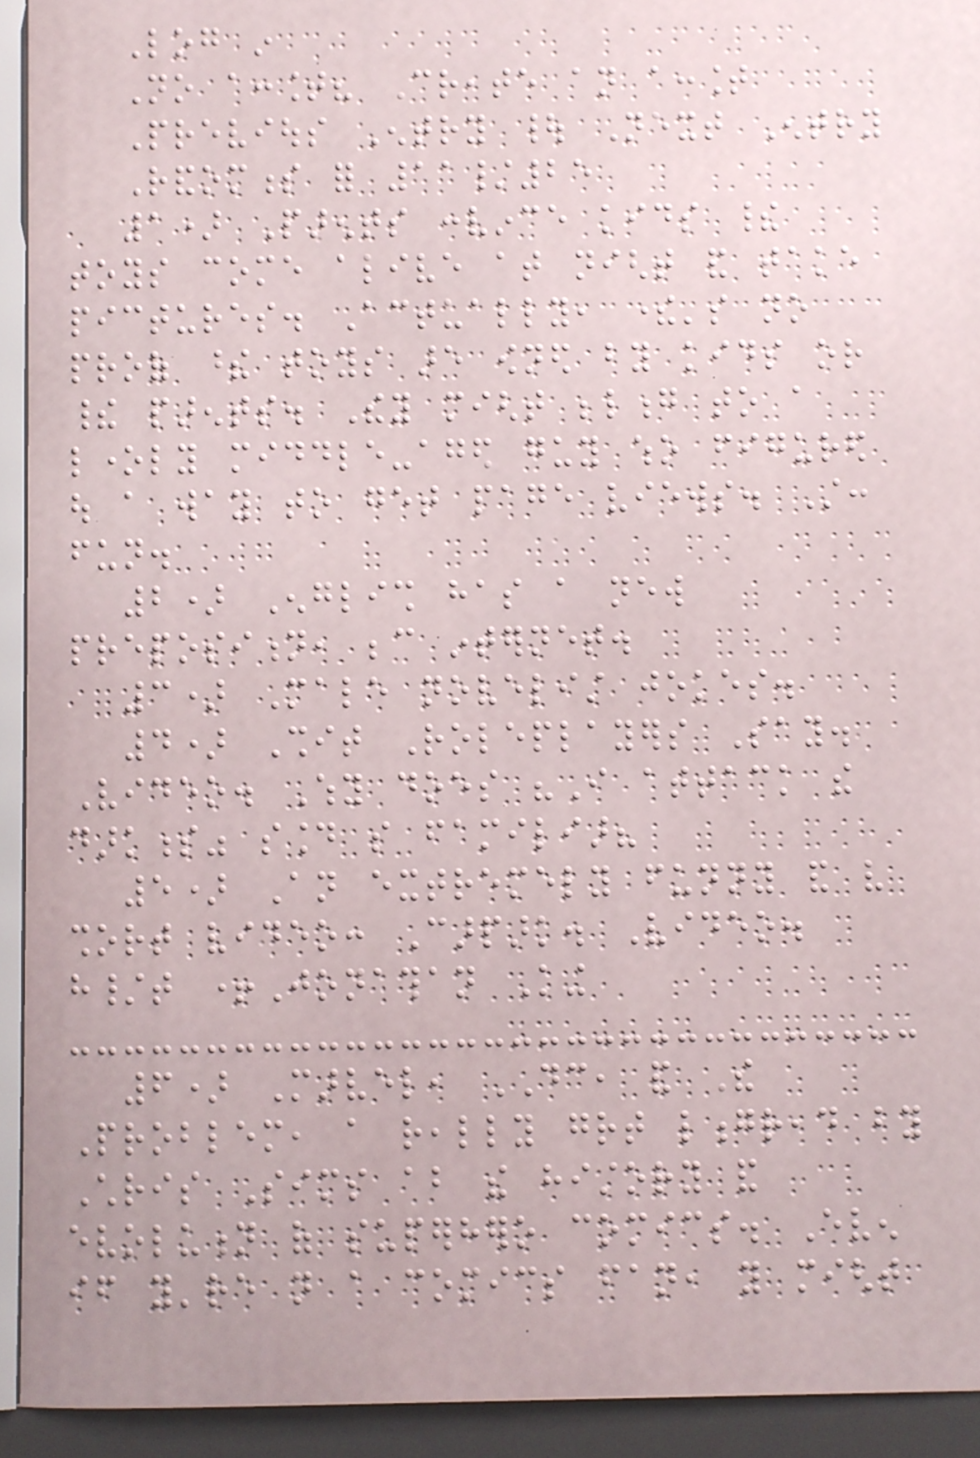Log in
No account? Create an account
Previous Entry | Next Entry
Randomness for 11/25
1) Parents convince kids their
toys come alive at night and take
pictures. Actually, there's no
proof these toys are owned by kids or
their parents. They might belong to a
lonely middle-aged guy who figured
out a way to get page views. Still:
fun.
2) English has a new
preposition, because internet.
3) Male novelist jokes.
4) Shit Roleplayers Say.
Video. Why does "I attack the
darkness" sound so familiar?
5) An extremely funny and very
short video: Carpark. Video.
h/t +Jonathan King
6) Marvel, DC, and The
Problem, a really great longread by
Chris Sims about the history and
evolution of superhero comics. Even
if you're not a comics fan, you might
